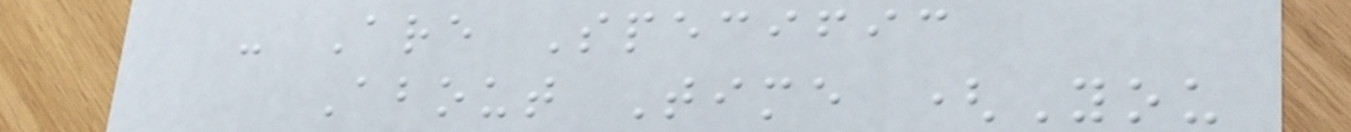- Are Specific
About Time (You
